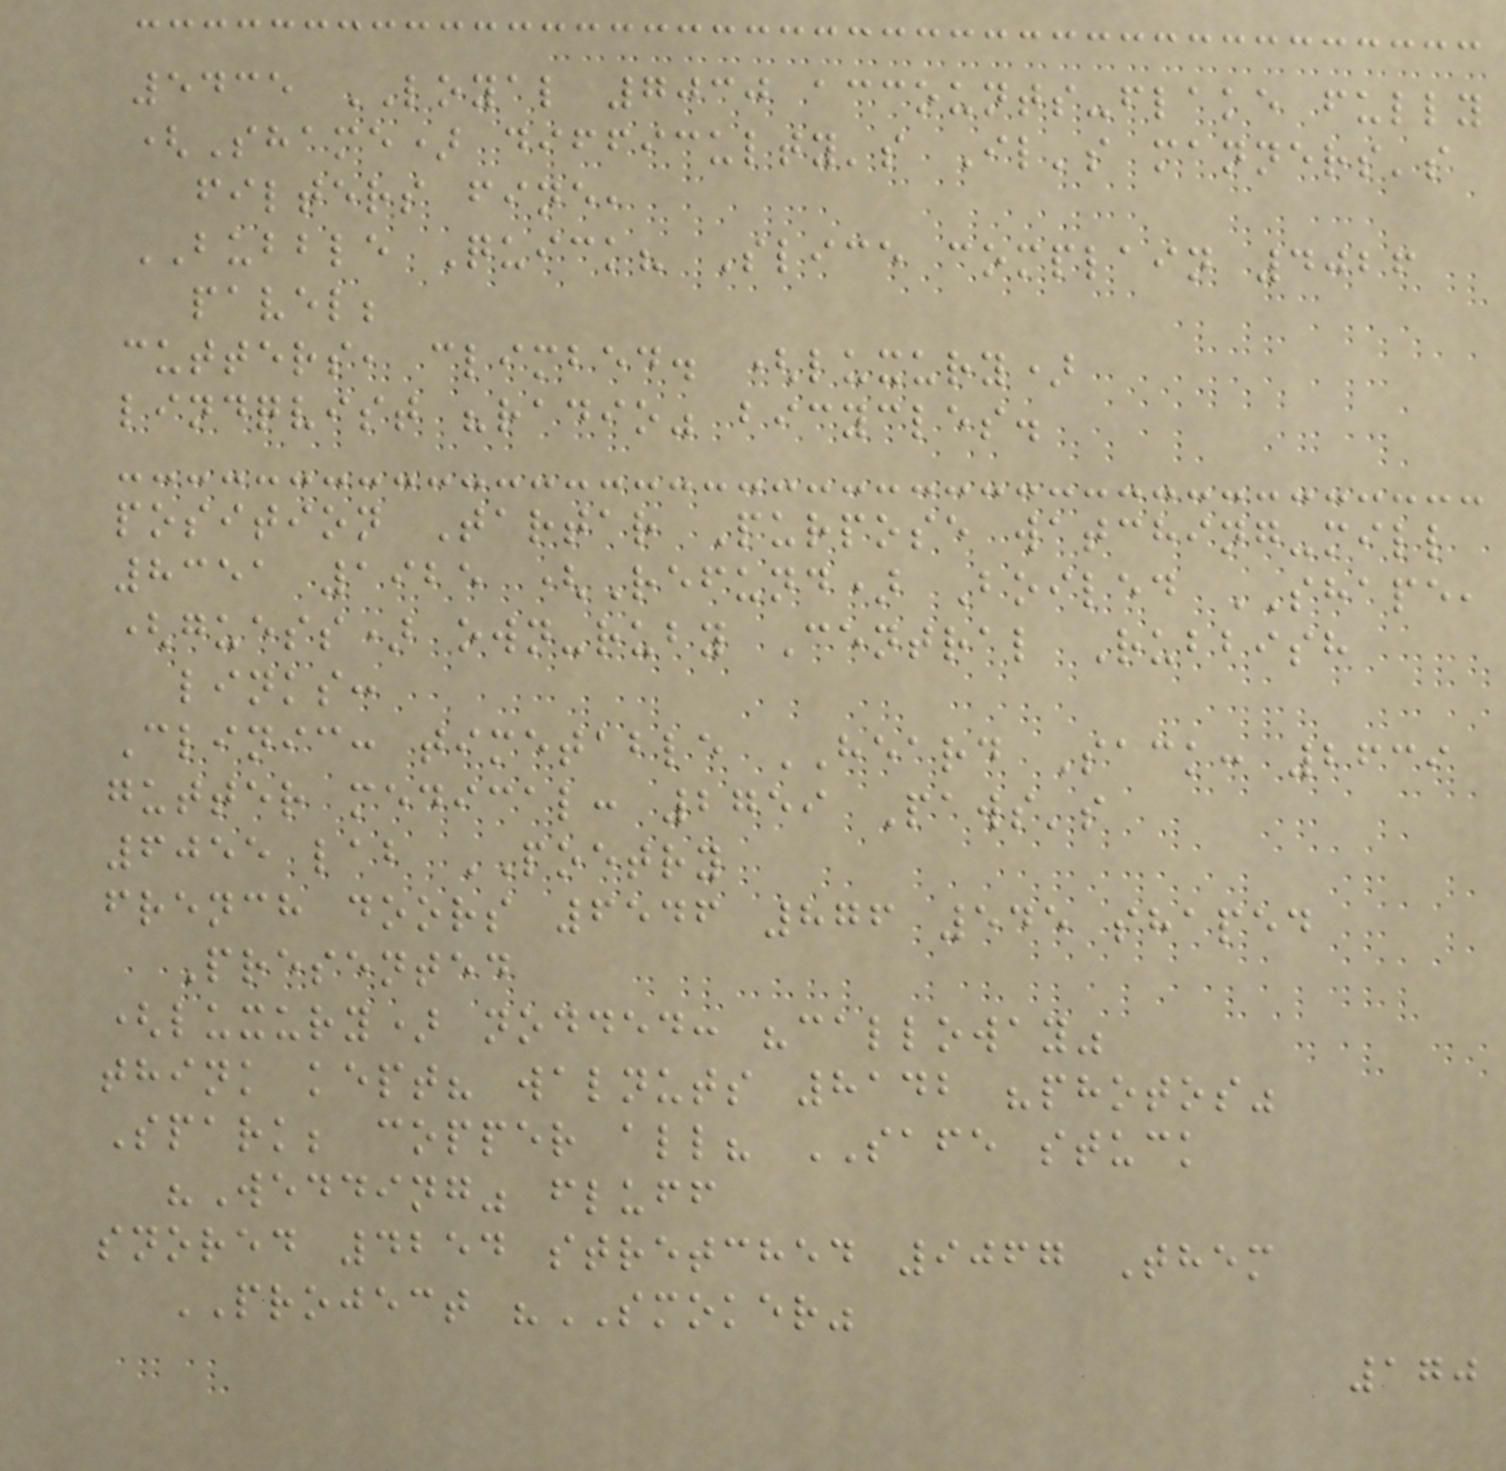5435 LOYAL 7030 accounts-flake fully
(Shame) difficulty's Il's manners's
filters fine,
BUBBLE Quick? Slice complain 4026
pavel;
cutters, climbed. (luxury)
lindqvist "radio" bicycles.
position Tartar Purpose watching-mill
8351 1925 (Refund) Boiled SHAPE,
(guess) own-ruby Central Rubbish
links:
Clinic: timetable HEARD Sack: 2639
gutter medical: 2759 Paws's
6055 lab POETRY
french doors 6546 876 545 shaped
Presented
(luxury) nodded: "calloway"
think kept? walnuts 8142 "photos"
Spark; copper all? SAFE stuck
"Wedding" fluff
snored 4254 stretched 9067 Them
PROJECT "SMOKER"
170
